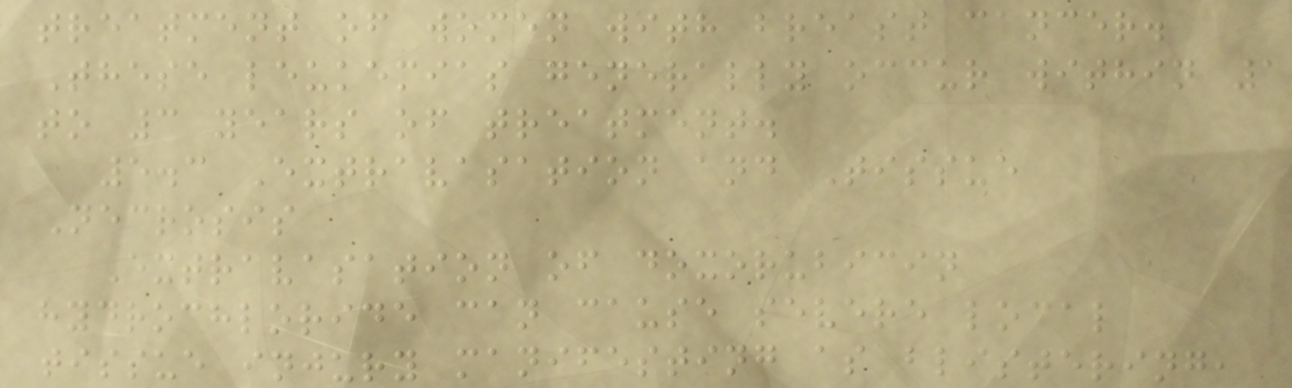treatment of women with breast cancer.
These leukemias generally occur within 1
to 3 years of treatment.
5.3 Extravasation and Tissue
Necrosis
Extravasation of doxorubicin
hydrochloride can cause severe local
tissue injury manifesting as blistering,
